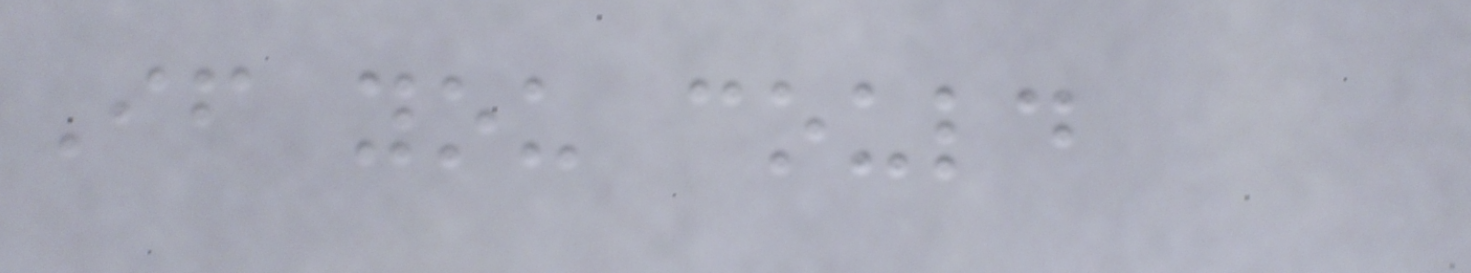If you could
